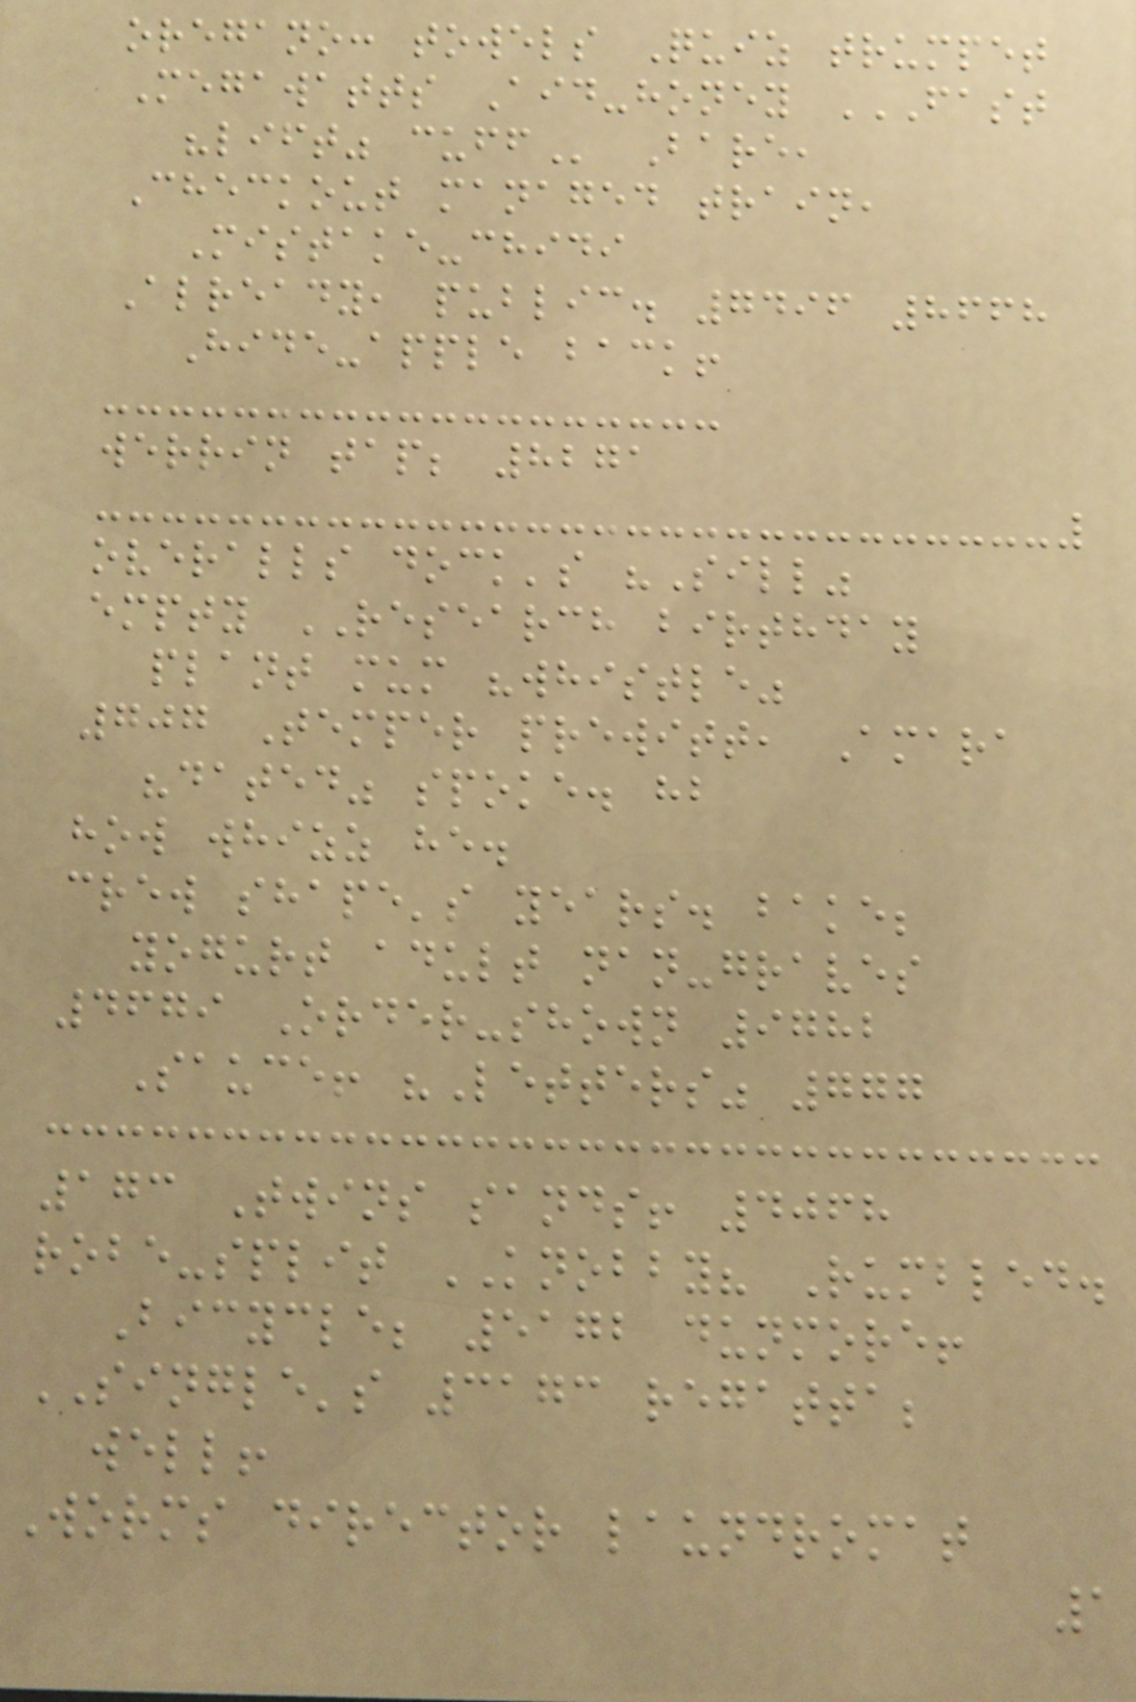oregano: towels Quiz trumpet
Megawatts Aid-honey FAST
"LIFT" CUFF Bare,
Checkout managed train,
Mistake-chidi
Already, public. 7496 8668
Hide-apple back!
werrin tap; 8271
overalls dock's "Sill"
empty RESEARCH birthday
plant mum "whistle"
707 Temper prewitt, Amara
"dated" spoke. hb
how whizz he.
crew shape's years. bake;
yogurt adult nan-graves
4679 Order-shown 9782
Sauce! "Letters" 777
173 Twins sands! 4068
robe-split KNOBBY? Rumbled.
Bicycle; 5172 dunmore!
SINGLE's 3173 regatta;
well!
Worms director laundromat
1
